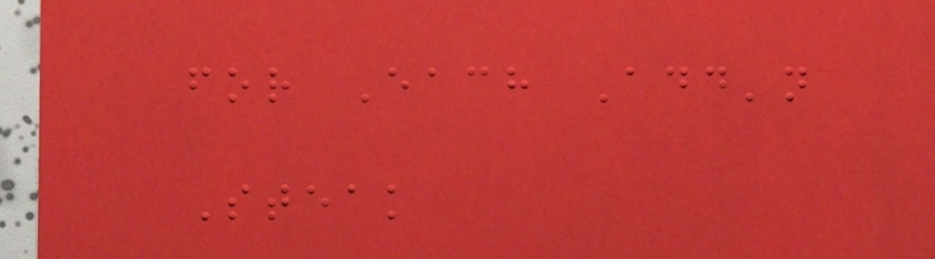for Each Add'n
Steak
